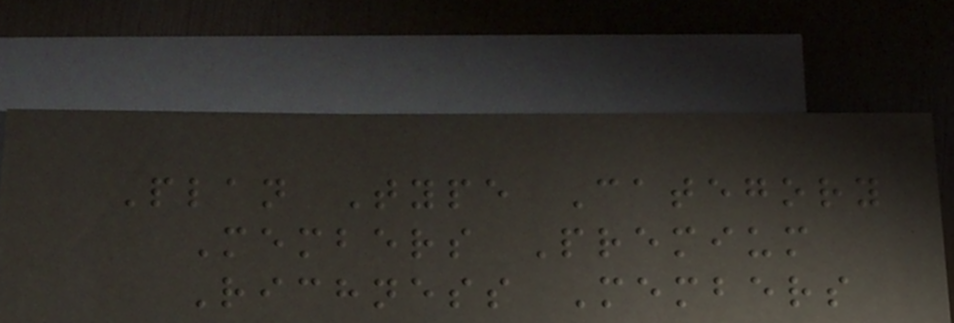Plan Type Category
Members Premium
Richness Members
